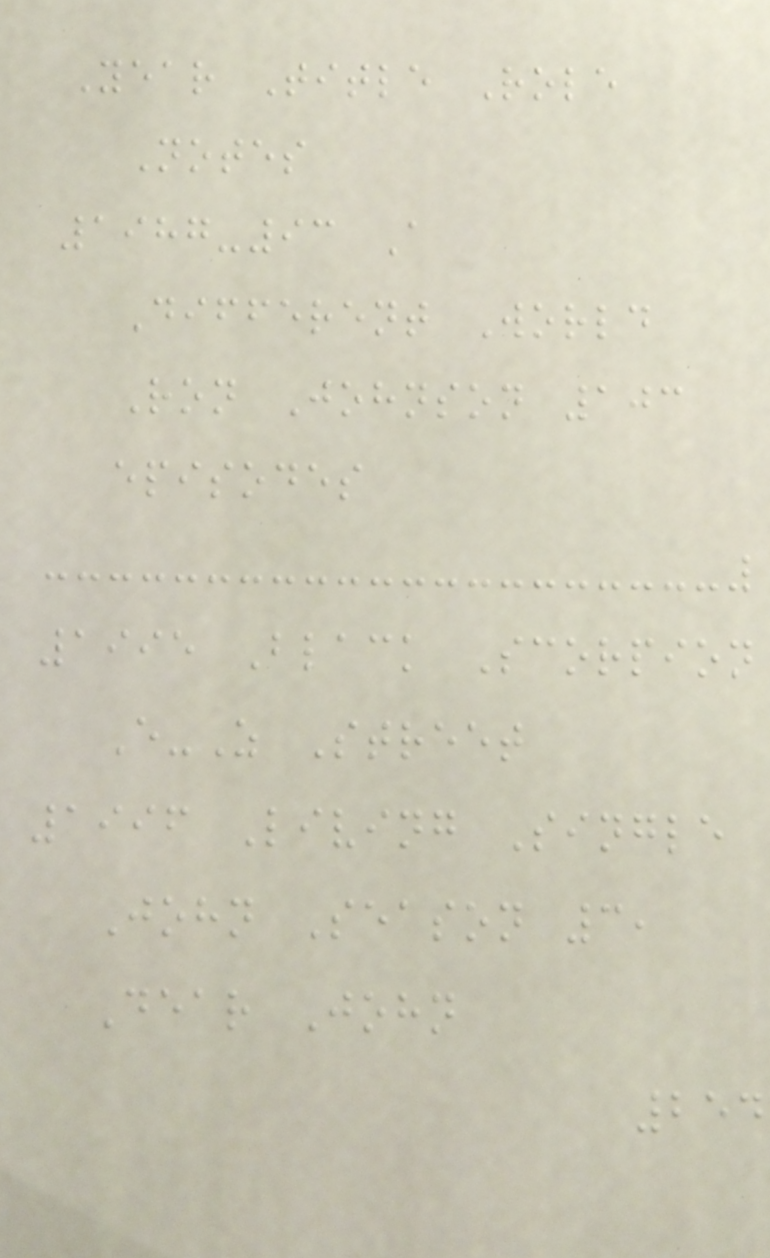Year Title Role
Notes
1987-93 A
Different World
Ron Johnson 103
episodes
1995 Black Scorpion
E-Z Street
1996 Living Single
John Season 3,
Dear John
254
